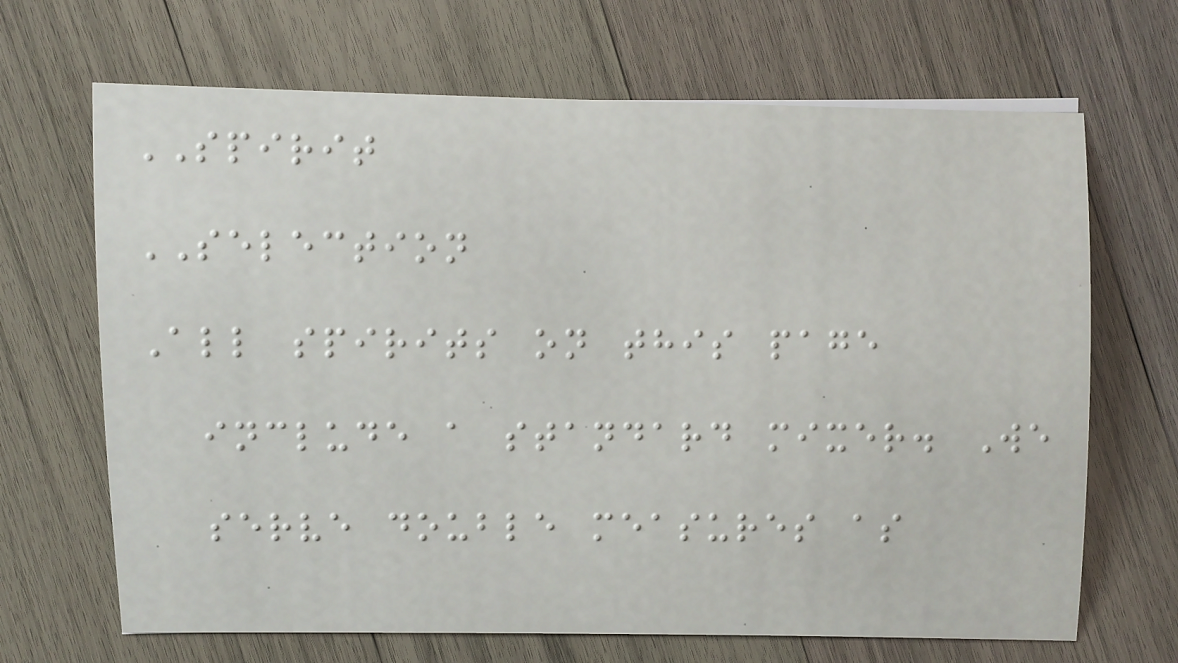SPIRIT
SELECTION
All spirits on this page
include a standard mixer. We
serve double measures as
